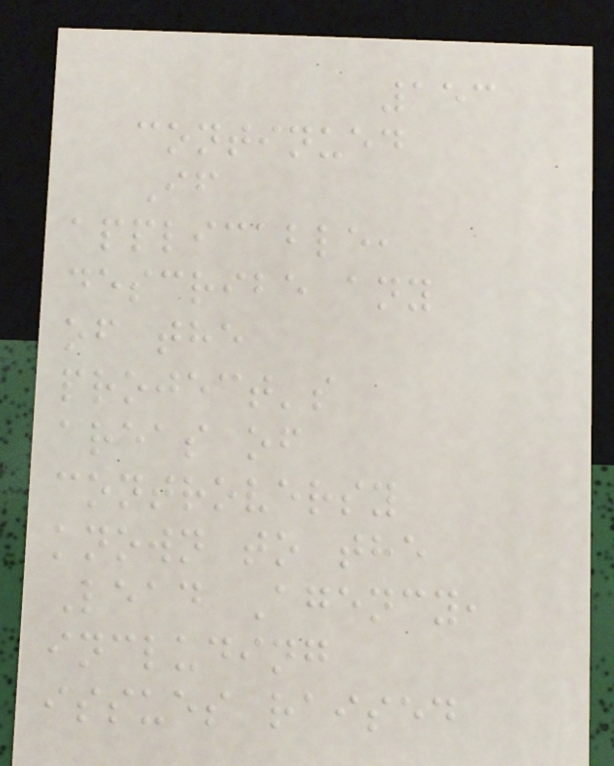153
continued
If
applicable,
describe any
of the
project's
areas of
controversy
known to the
Lead Agency,
including
issues raised
